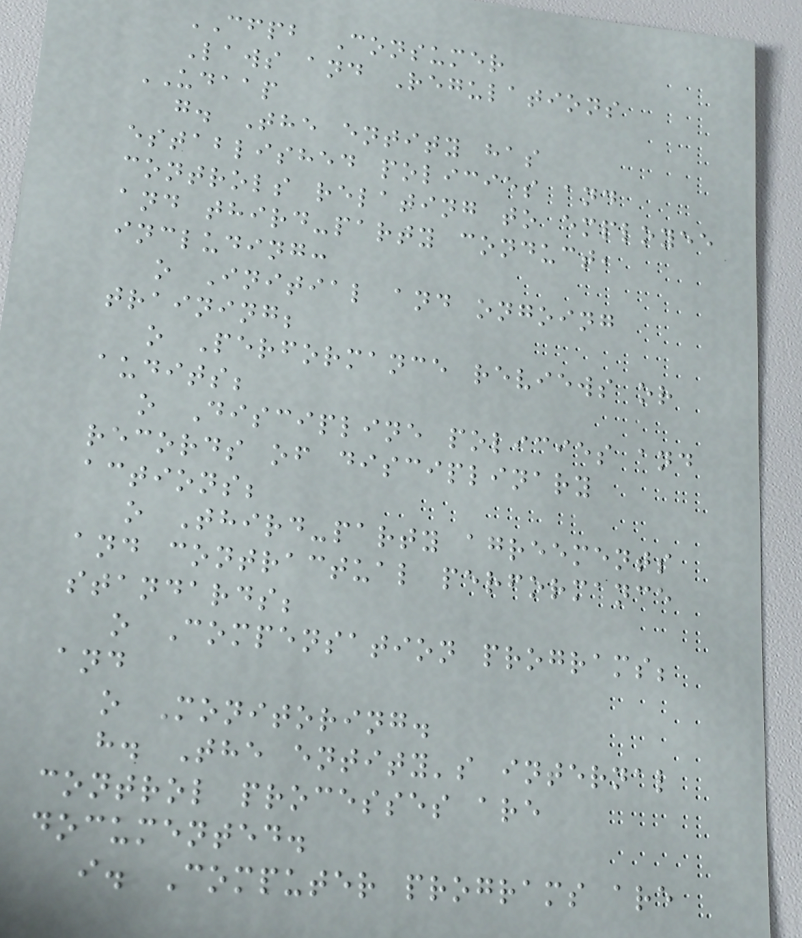CFPB Consumer
Laws and Regulations
UDAAP
g. The entity has
established policies and
controls relating to employee
and third-party conduct,
including:
o Initial and ongoing
training;
o Performance reviews or
audits;
o Discipline policies and
records of disciplinary
actions;
o Third-party agreements
and contractual performance
standards;
o Compensation programs;
and
o Monitoring.
h. The entity's internal
control processes are
documented.
i. Computer programs are
